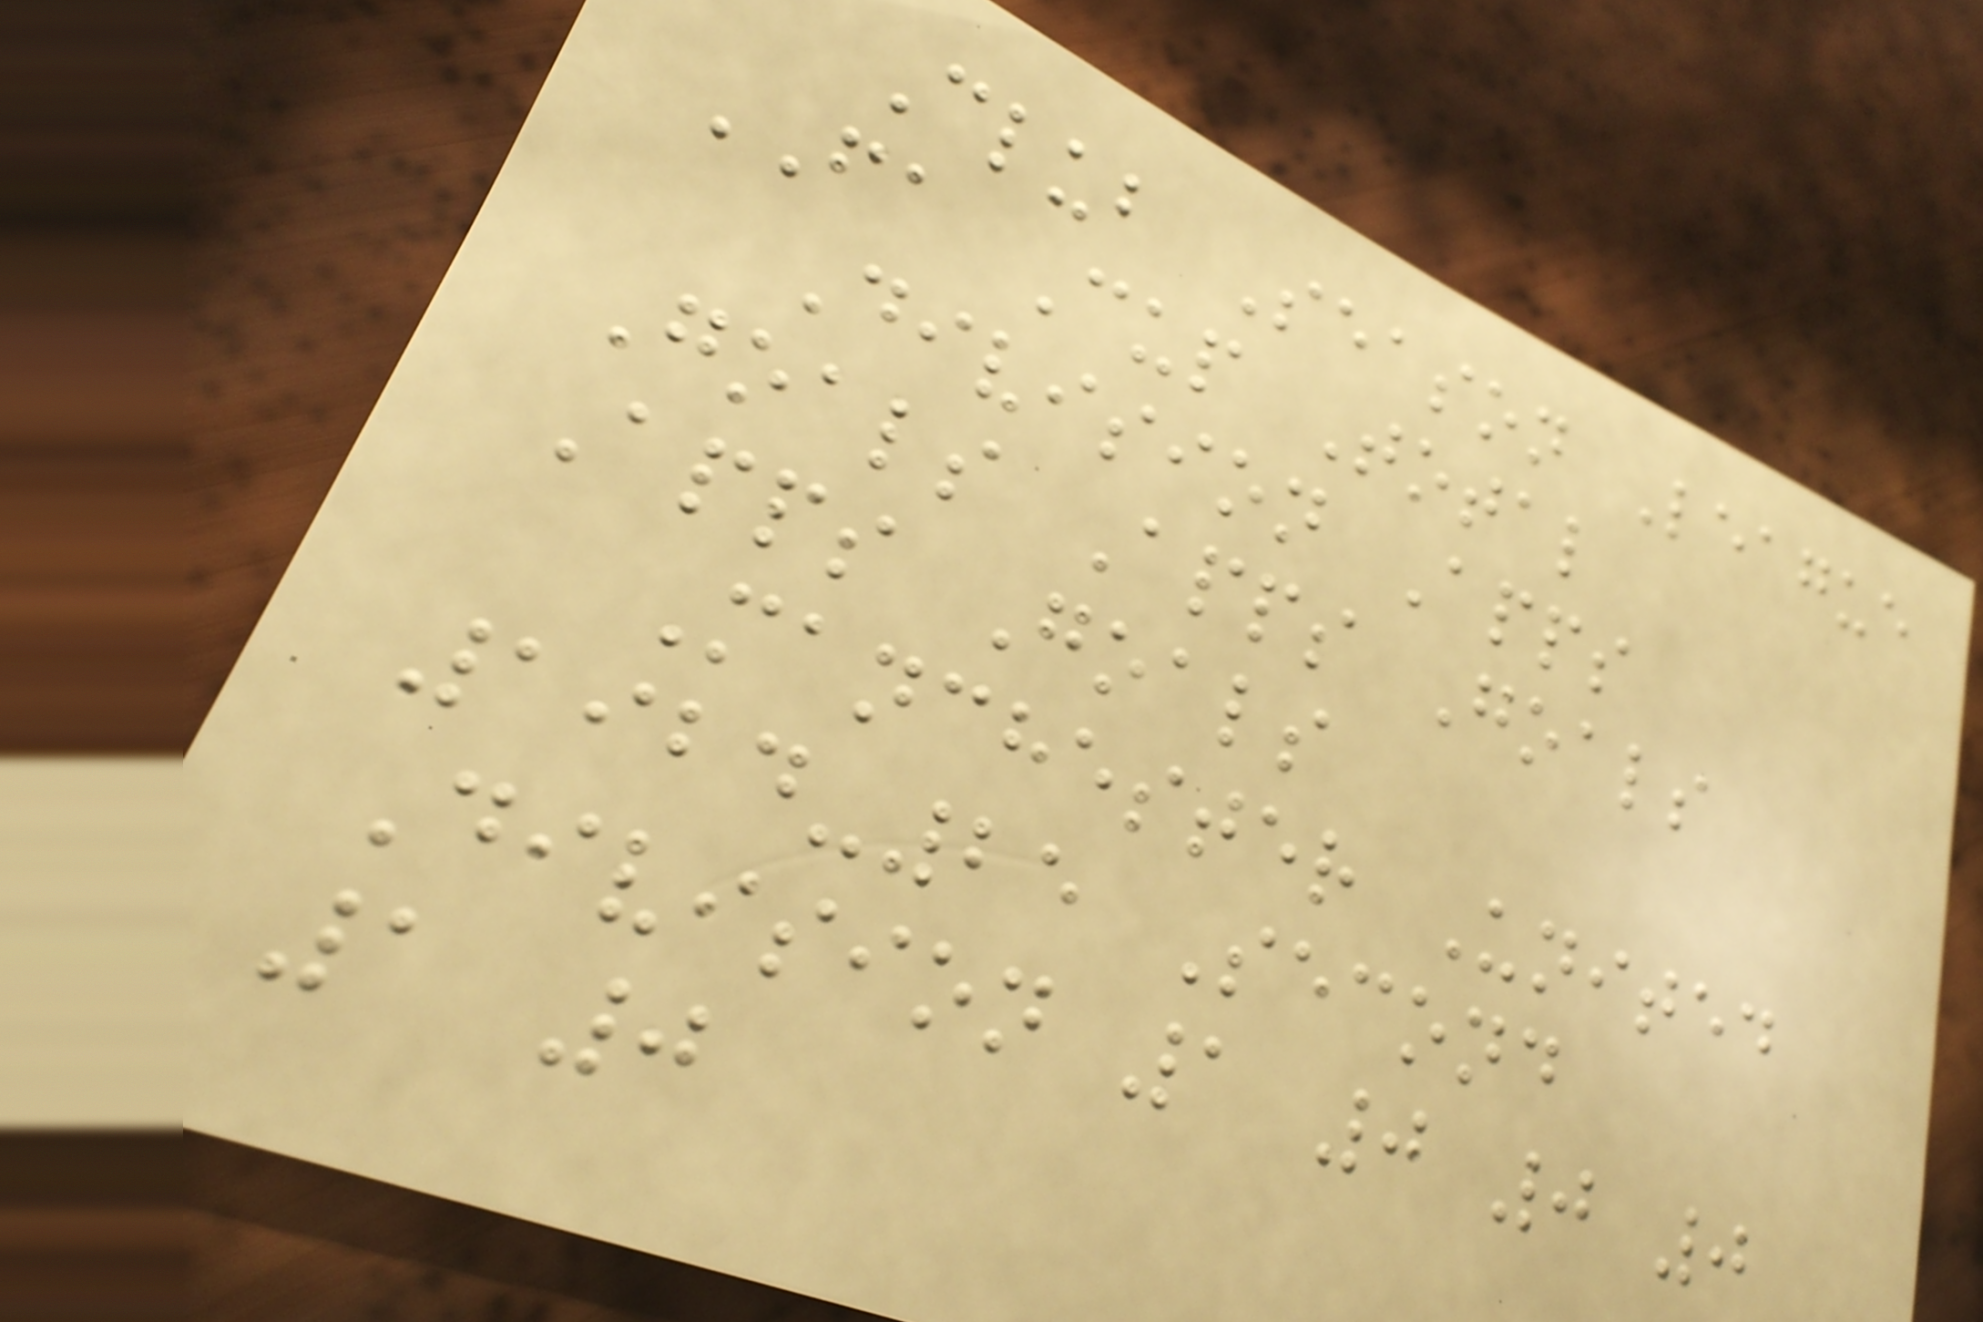Club Season League
FA Cup Total
Division Apps
Goals Apps Goals
Apps Goals
Manchester United
1924-25 Second
Division 1 0 0 0
1 0
